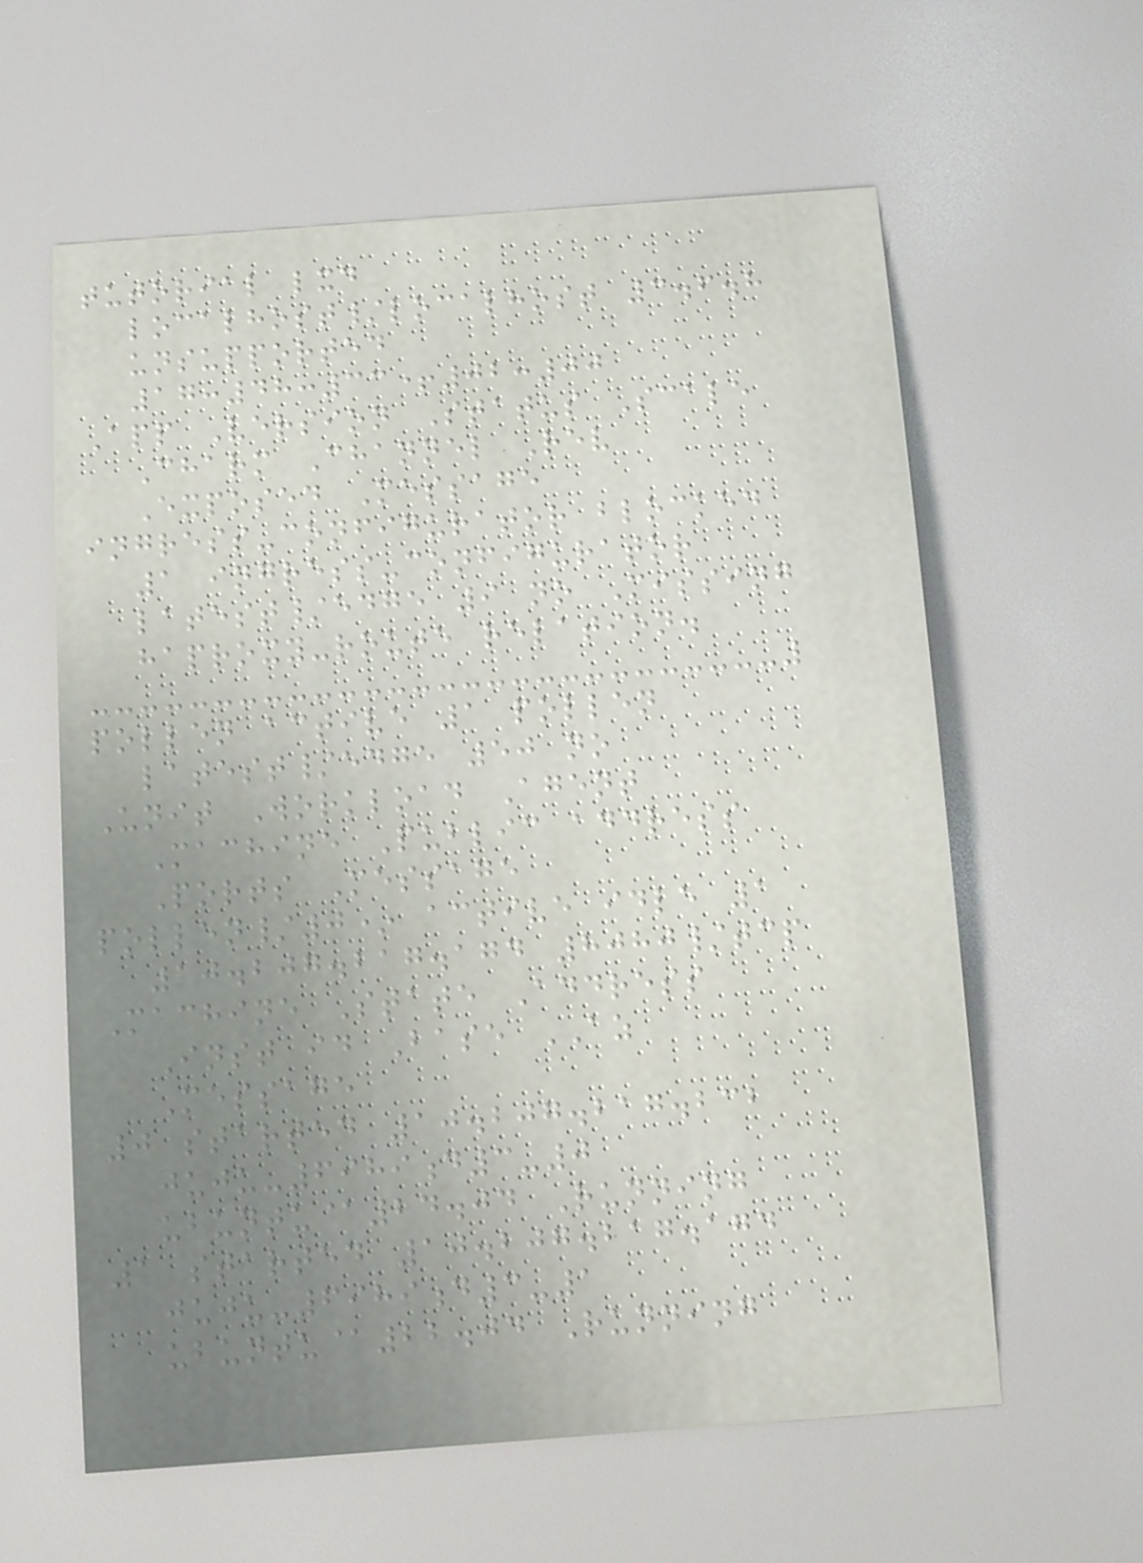tutorial lxd
localhost/localhost 3.6.8
unsupported
17:48:33+02:00
App Version Status Scale
Charm Channel Rev
Exposed Message
ingress-configurator blocked
1 ingress-configurator
latest/edge 9 no Missing
haproxy-route relation.
pollen active 1 pollen
latest/edge 50 no
Unit Workload Agent
Machine Public address
Ports Message
pollen/0* active idle 1
10.207.217.174 8080/tcp
Machine State Address
Inst id Base AZ
Message
0 started 10.207.217.232
juju-6989d3-0
ubuntu@24.04 Running
1 started 10.207.217.174
juju-6989d3-1
ubuntu@22.04 Running
